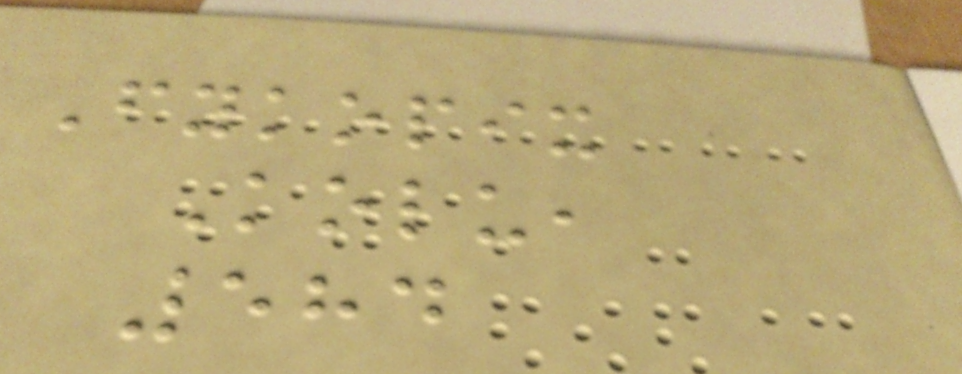Fykopix
Kolu,
584
